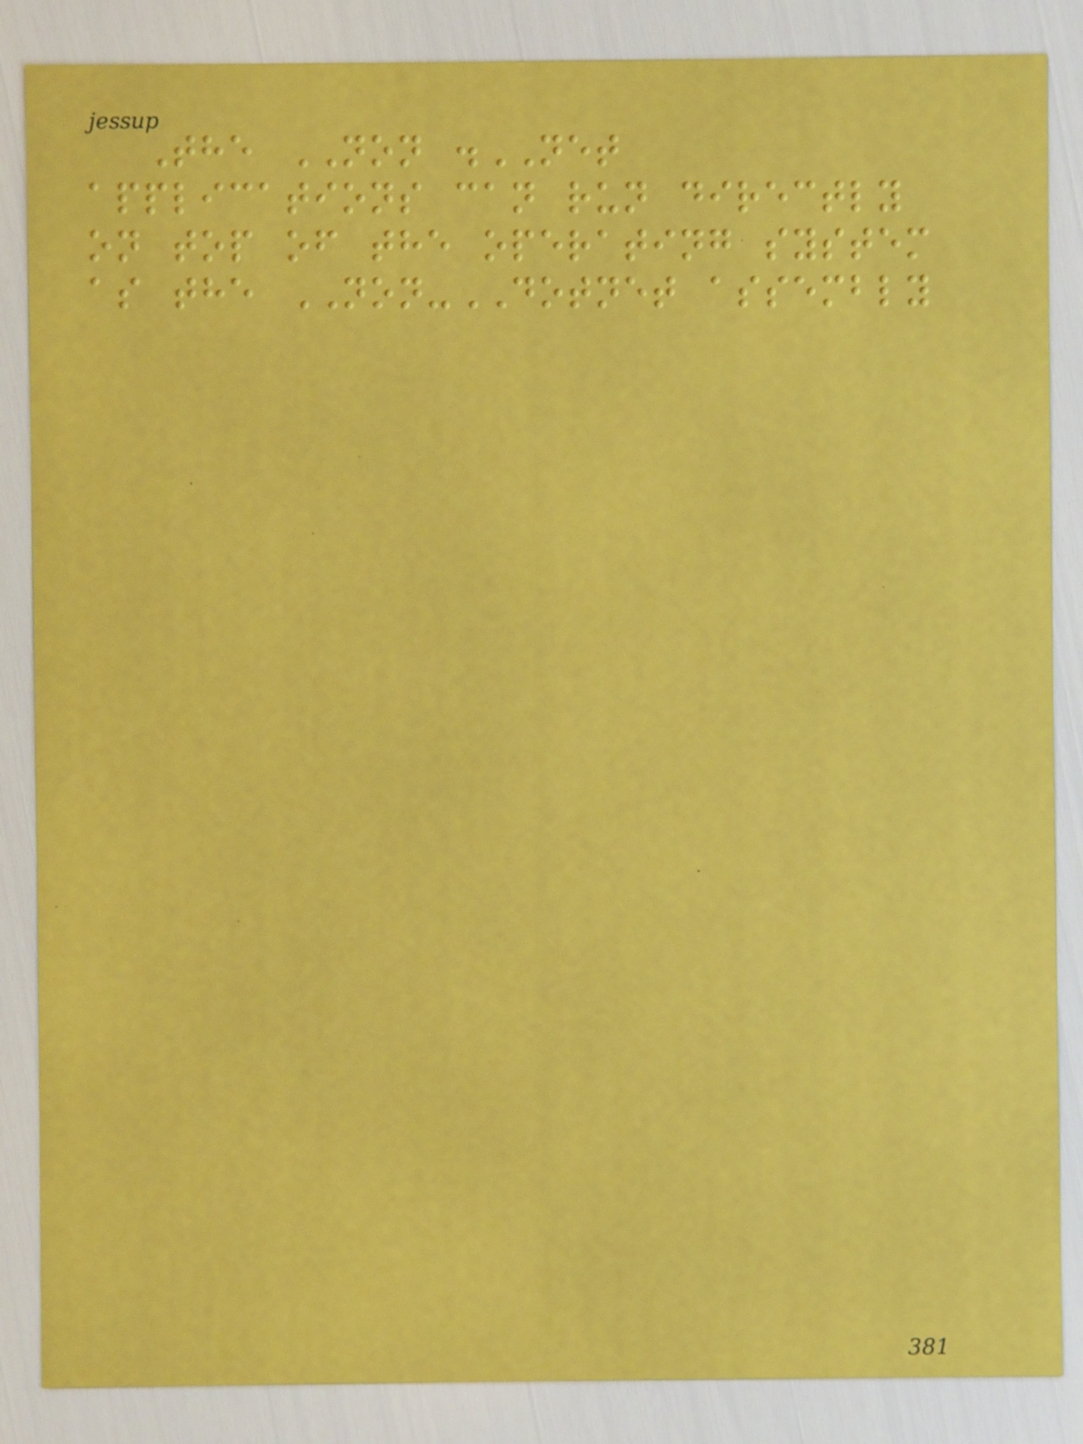The NON .NET
applications can run directly
on top of the operating system
as the NON-DOTNET assembly
